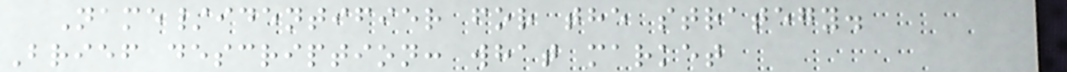Name/identifier for the strategy.
Brief description: what market
